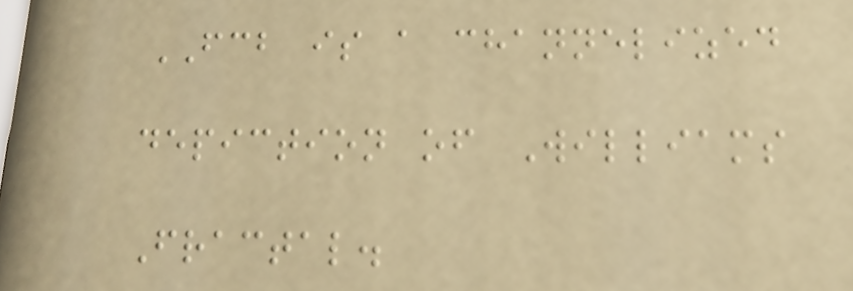FCB is a channelized
depiction of Williams
Fractal.
